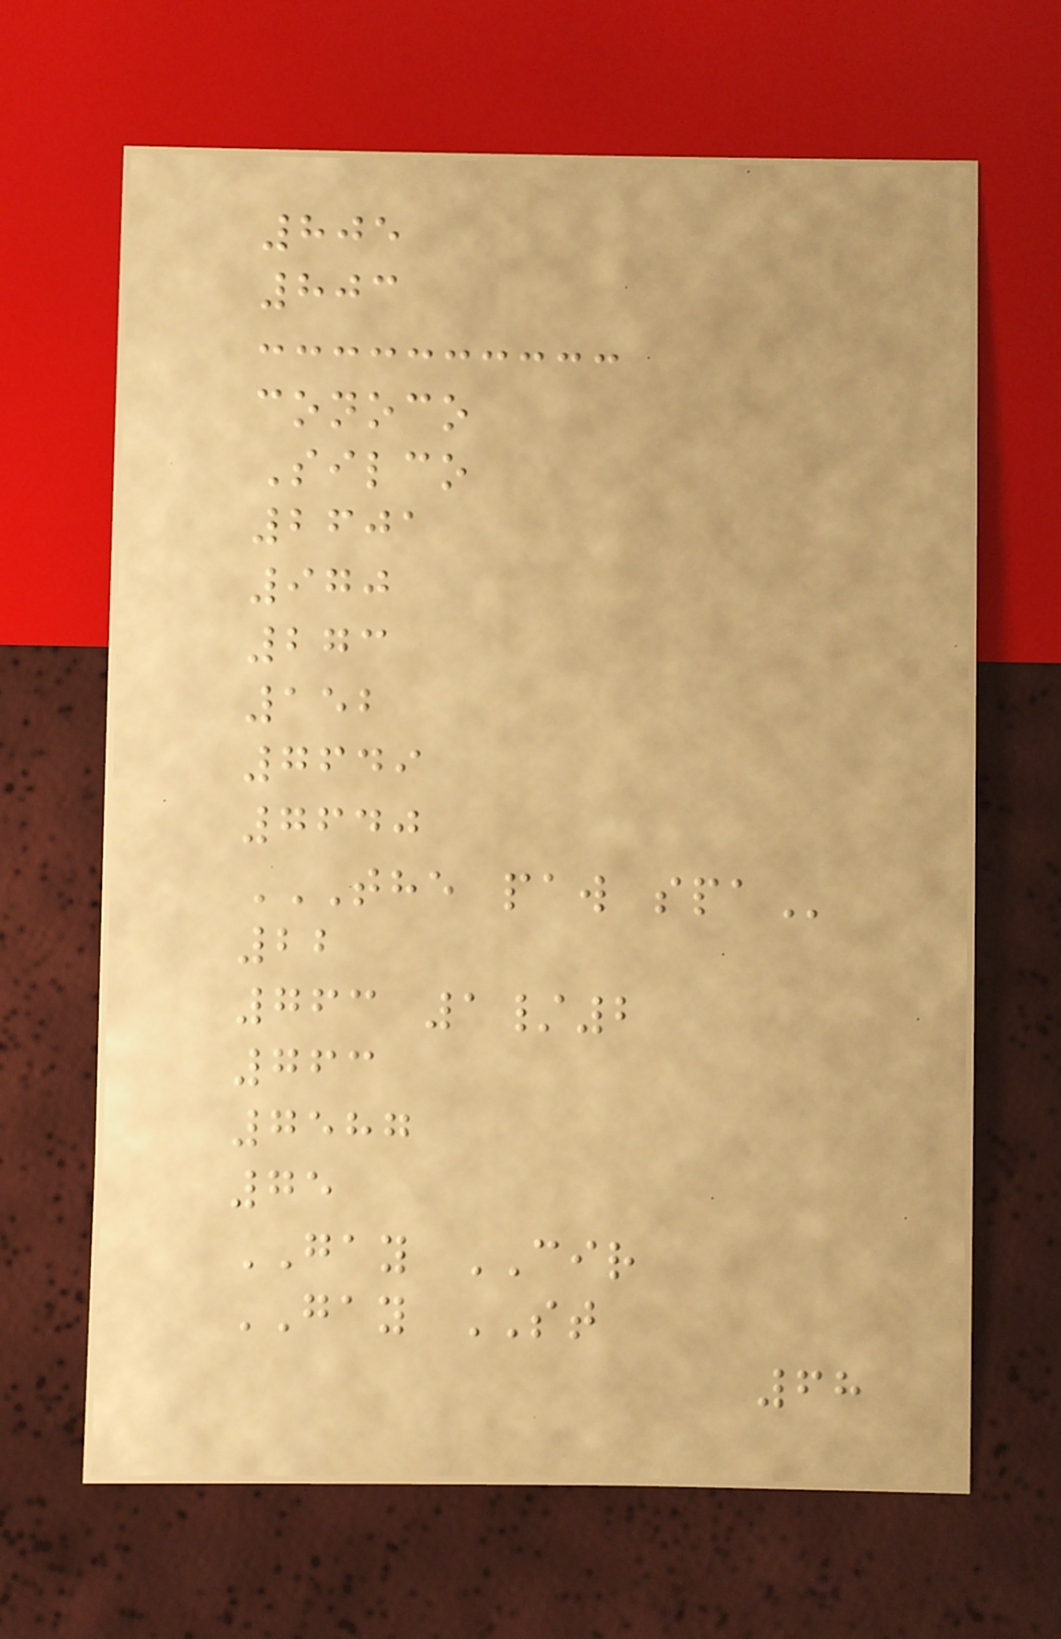805
803
conoco
Silco
2601
970
273
152
7649
7640
THE PAW SPA
22
763 1/2
763
7587
75
GAY CIR
GAY ST
68
